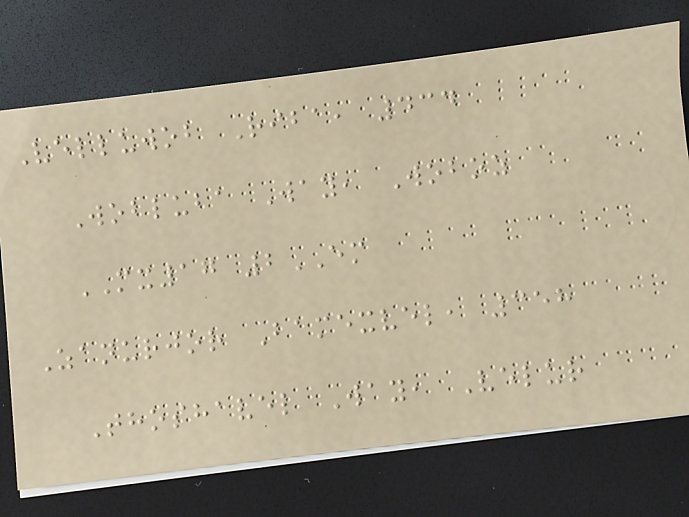Velluwob Riba, 434
Wobluba Way, Woboz
MX17 2EM
Zanurjor Bamexvel, 358
Thoshavel Way, Velur
